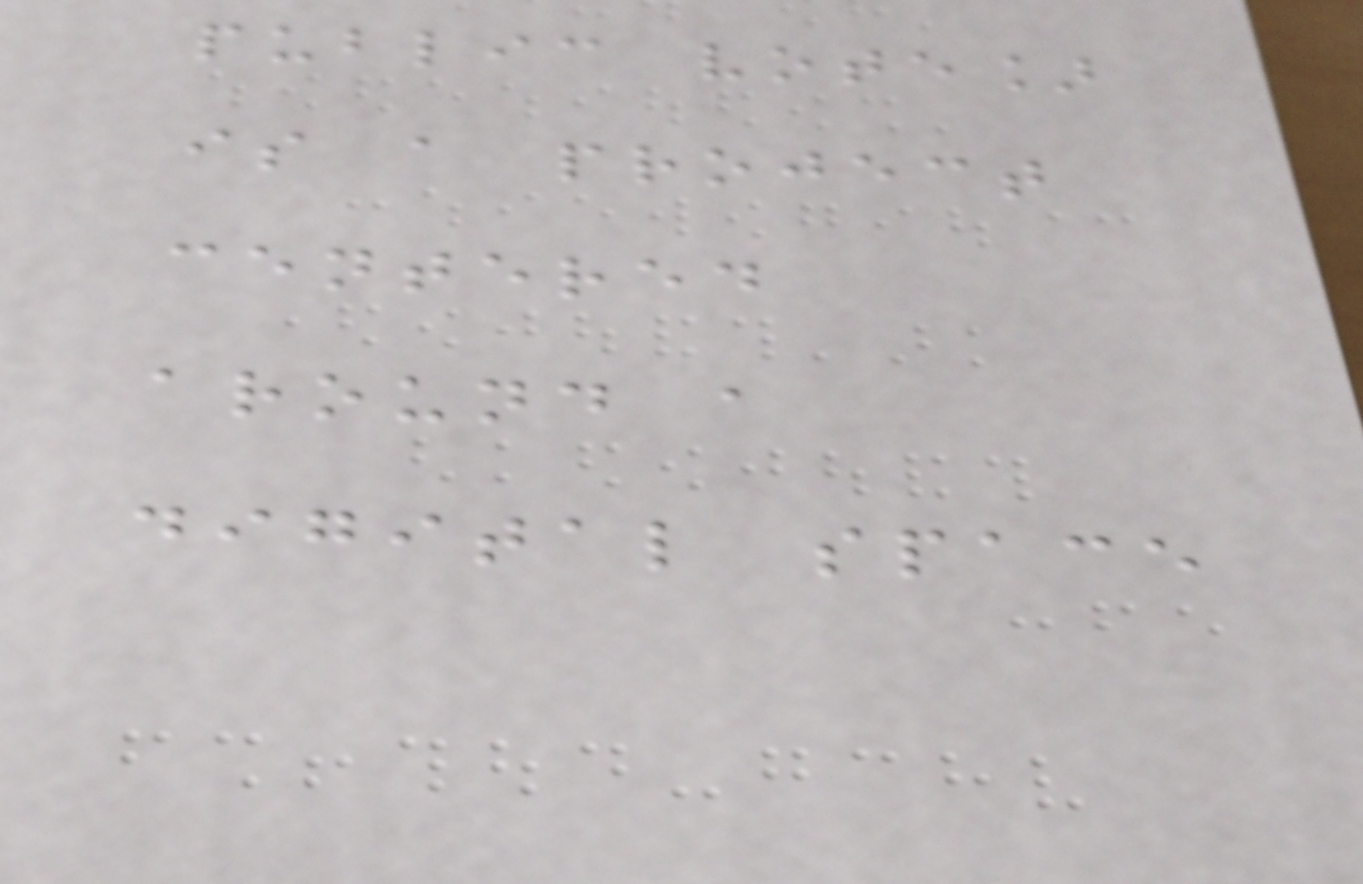public vote]
is a project
centered
around a
digital space
